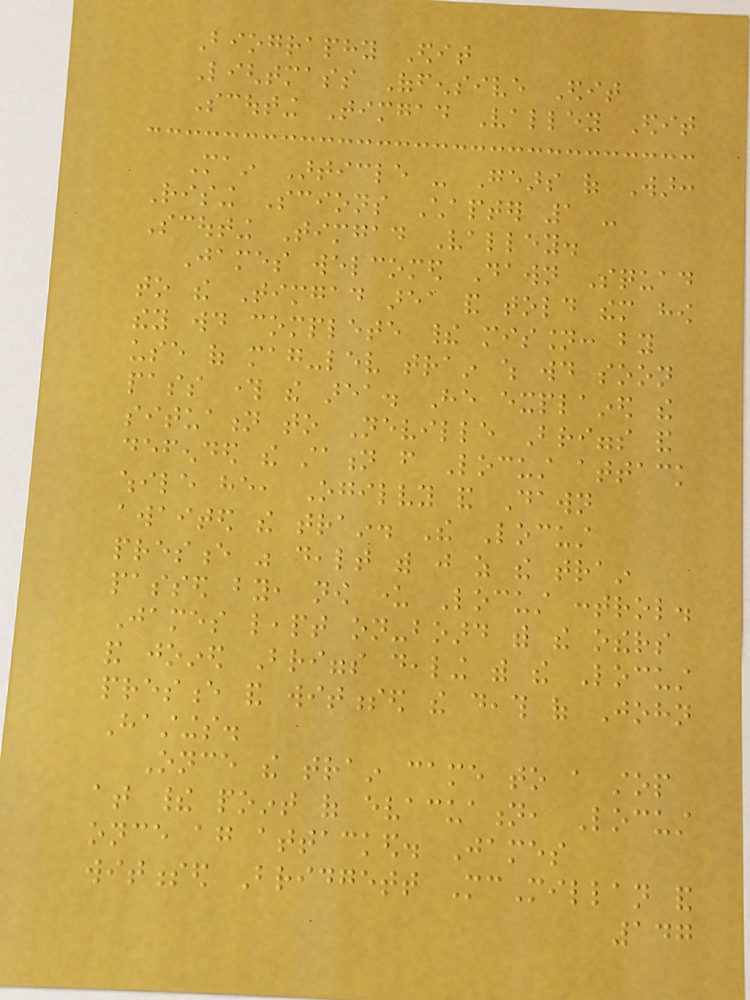Biography Edit
Lightmass Offensive Edit
Scouting Timgad Valley Edit
Main Article - Gears of War:
Rising Scions Chapter 1 -
Scouting Timgad Valley.
James welcomed Dawn Squad
to the Timgad area and told them how
they would complete their mission: by
use of mag-lev train which would soon
pass through the area. He explained the
situation to Neville Briggs and
defended the station from Locust attack
while he, Ogilvy and Dawn
awaited the train. The Locust
presence was dealt with just as the train
passed by, now under Locust control.
James leapt on-board with the others
and joined Briggs dealing with the Locust
presence and witnessed the death of John
Hastings.
Once the train came to a stop
at their point of evacuation, Locust
once again attacked. James
witnessed Bridgett McMillan and
147
